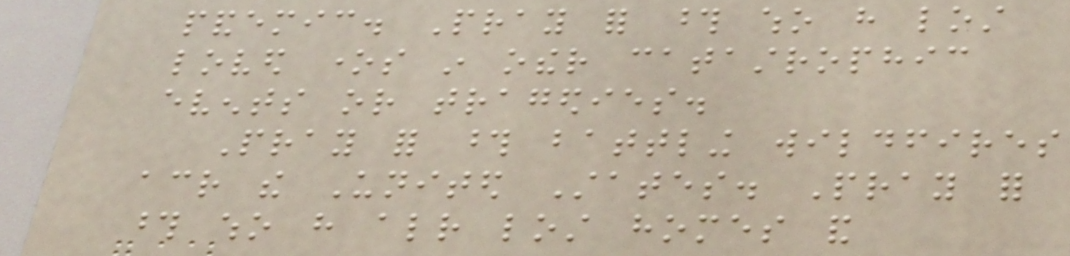pandemic. Pray for those who have lost
loved ones in other catastrophic
events or tragedies.
Pray for those battling wildfires
across the United States. Pray for
those who have already lost homes and
